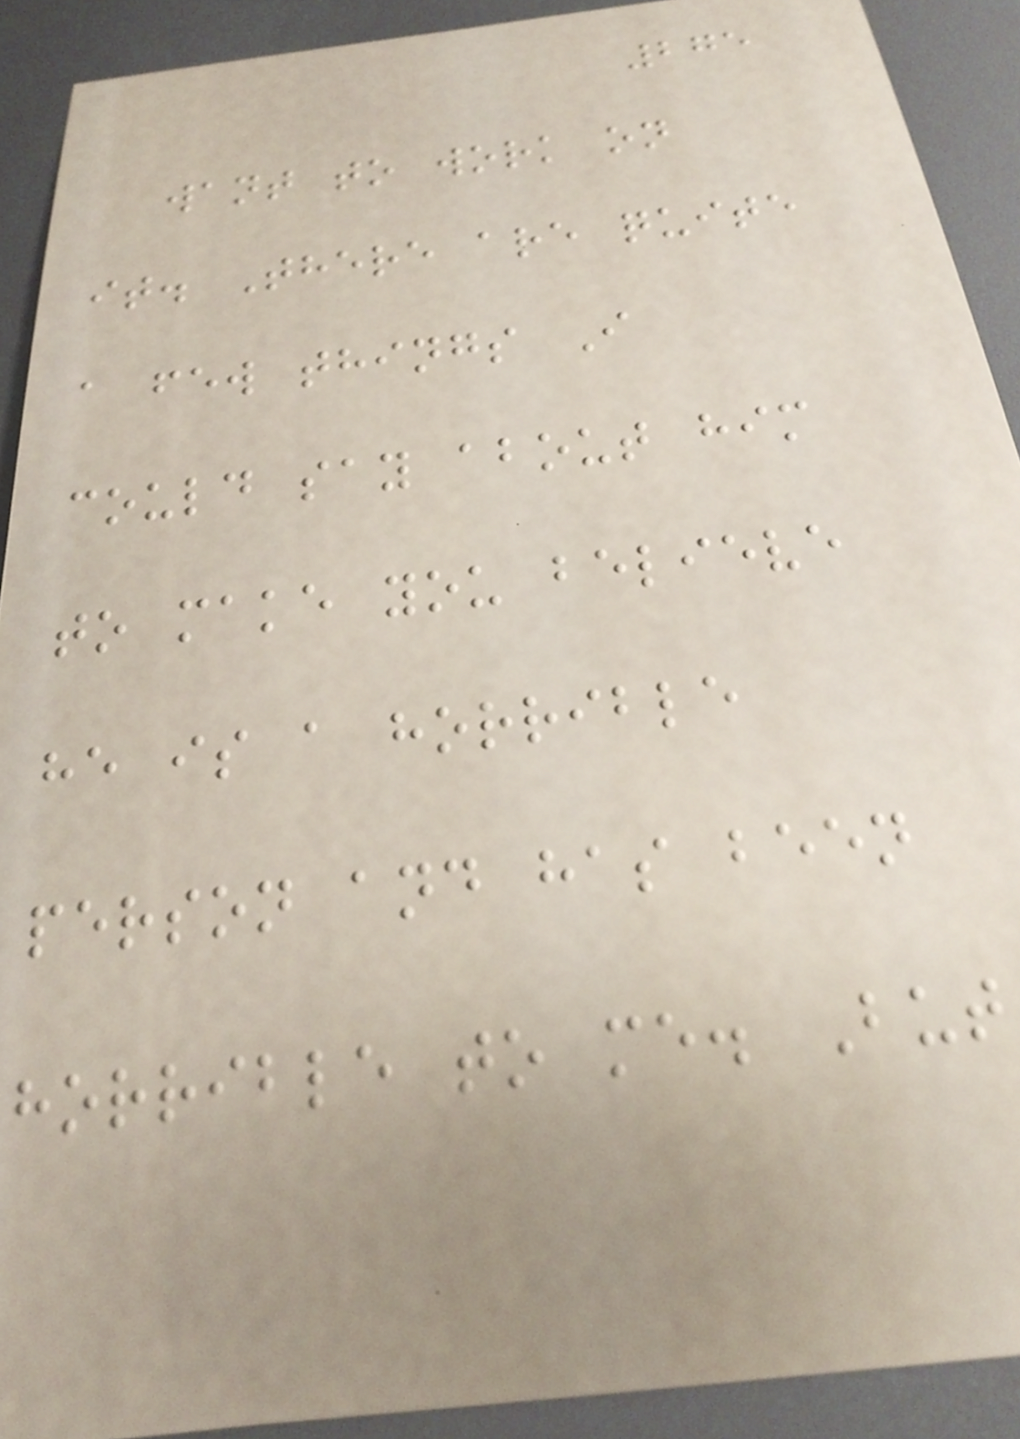275
want to work on
it. There are quite
a few things I
could say about him
to make you believe
he is a horrible
person and has been
horrible to me. But
